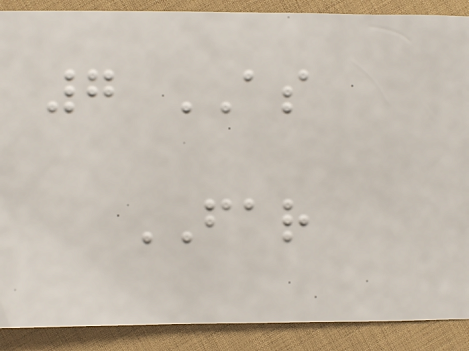7 AS
FAR
